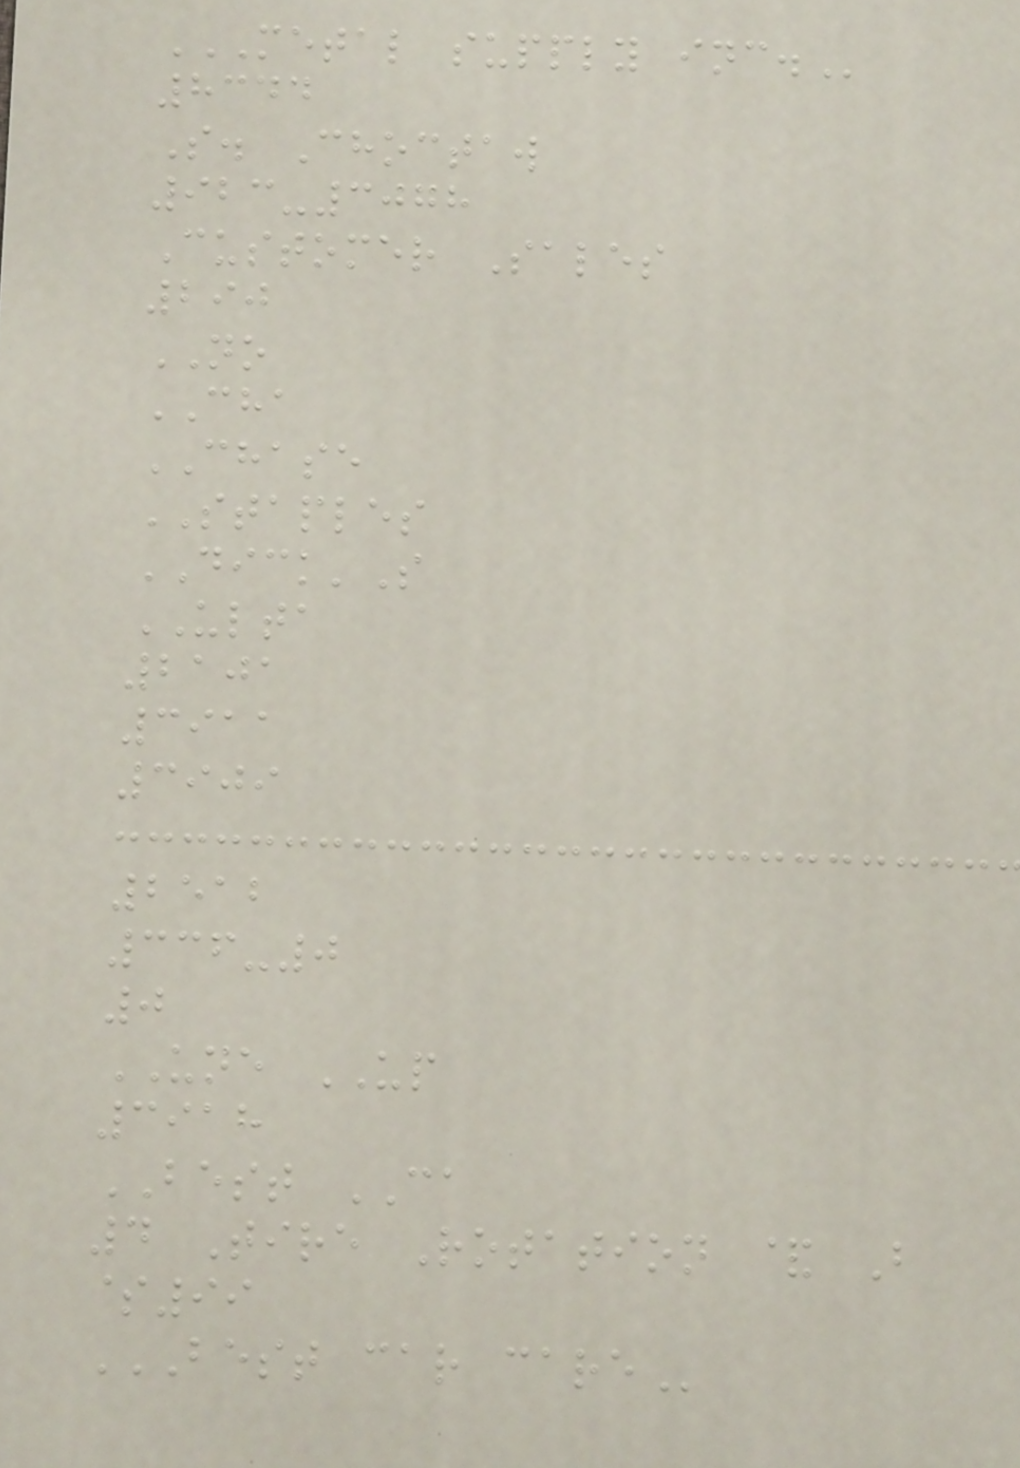METAL SUPPLY INC.
8344
S. Choctaw
923-3078
Customer Sales
290
NO
CHA
CHASE
STAPLES
DICK'S
ULTA
2101
3911
3909
2512
336-0
0
UNE UP
3918
BEST CA
4 Tire Rotation & B
$99
BEST CAR CARE
